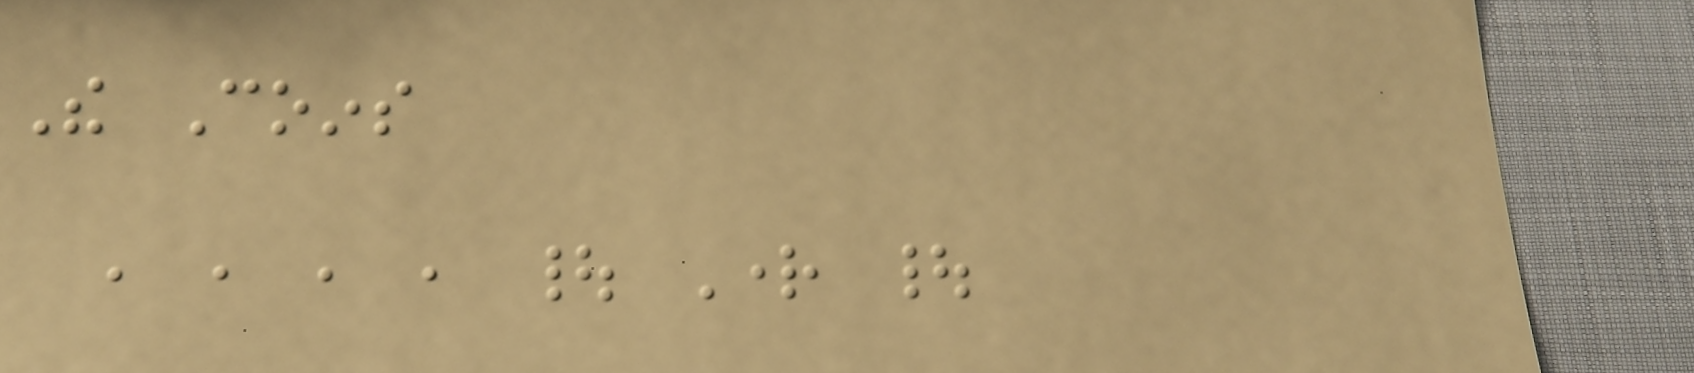The Coins
, , , , | Right |
